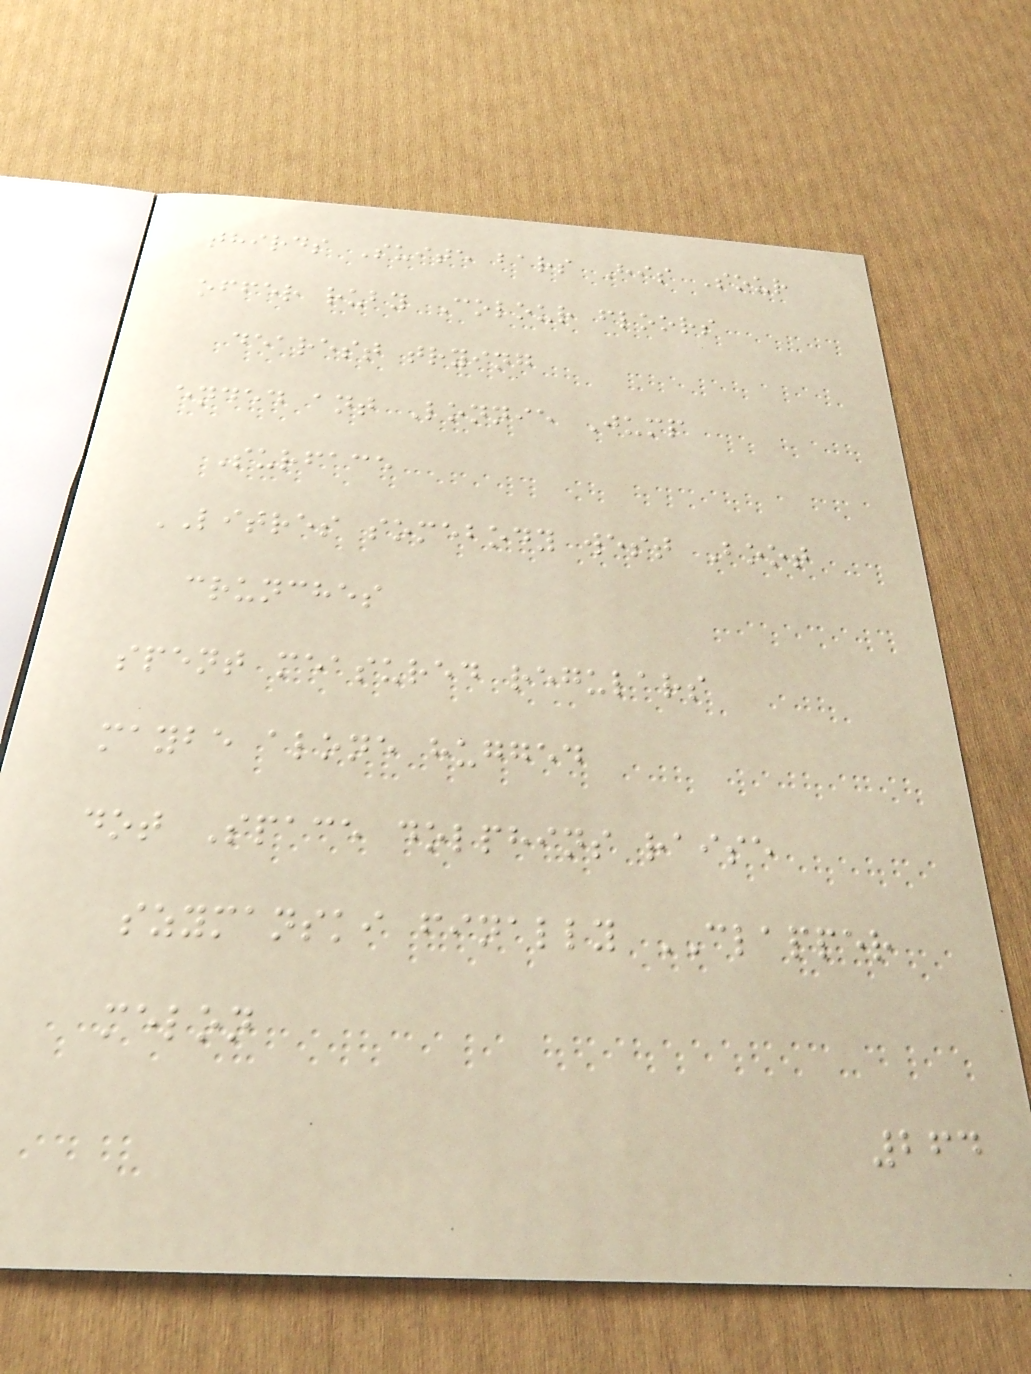thirds Suite bars His Sour
offer ruby Colour floors
dearest trying
ended ant Lonnie Jump
Surface
LITRES somebody west Boot
crunches
spent measured regulars
maybe alone hugged
dot Space dolphins raise
szymanski finally CLAPPER
melon
264
